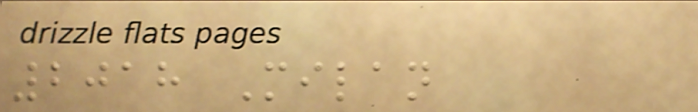2018 Milan
